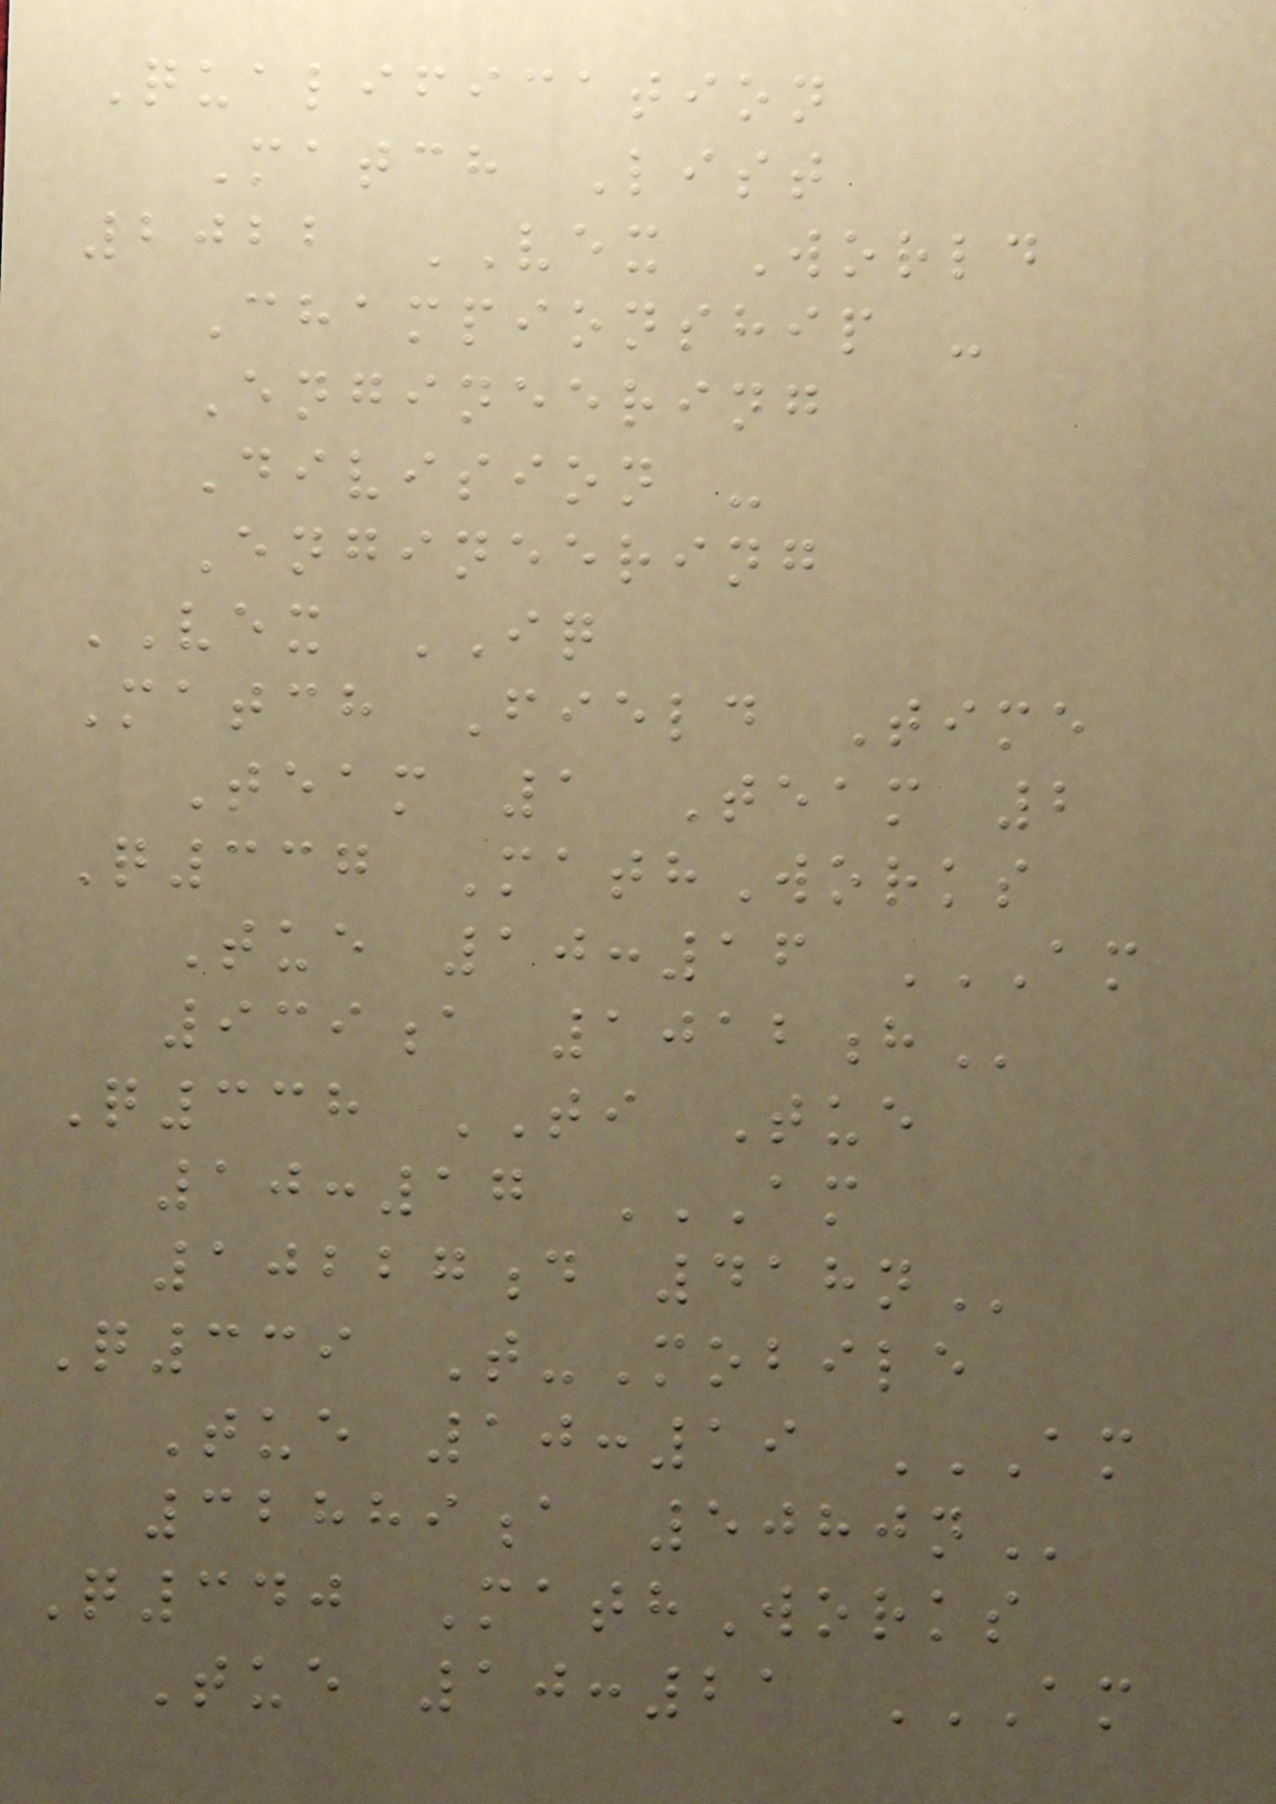Qualification
Match List
2022 VEX World
Championship -
Engineering
Division -
Engineering
VEX IQ
Match Field Time
Team 1 Team 2
Q337 MathWorks
Tue 10:16 AM
939A 1012H
Q338 TI Tue
10:17 AM
10227D 418N
Q339 T-Mobile
Tue 10:19 AM
32889A 5080N
Q340 MathWorks
Tue 10:21 AM
